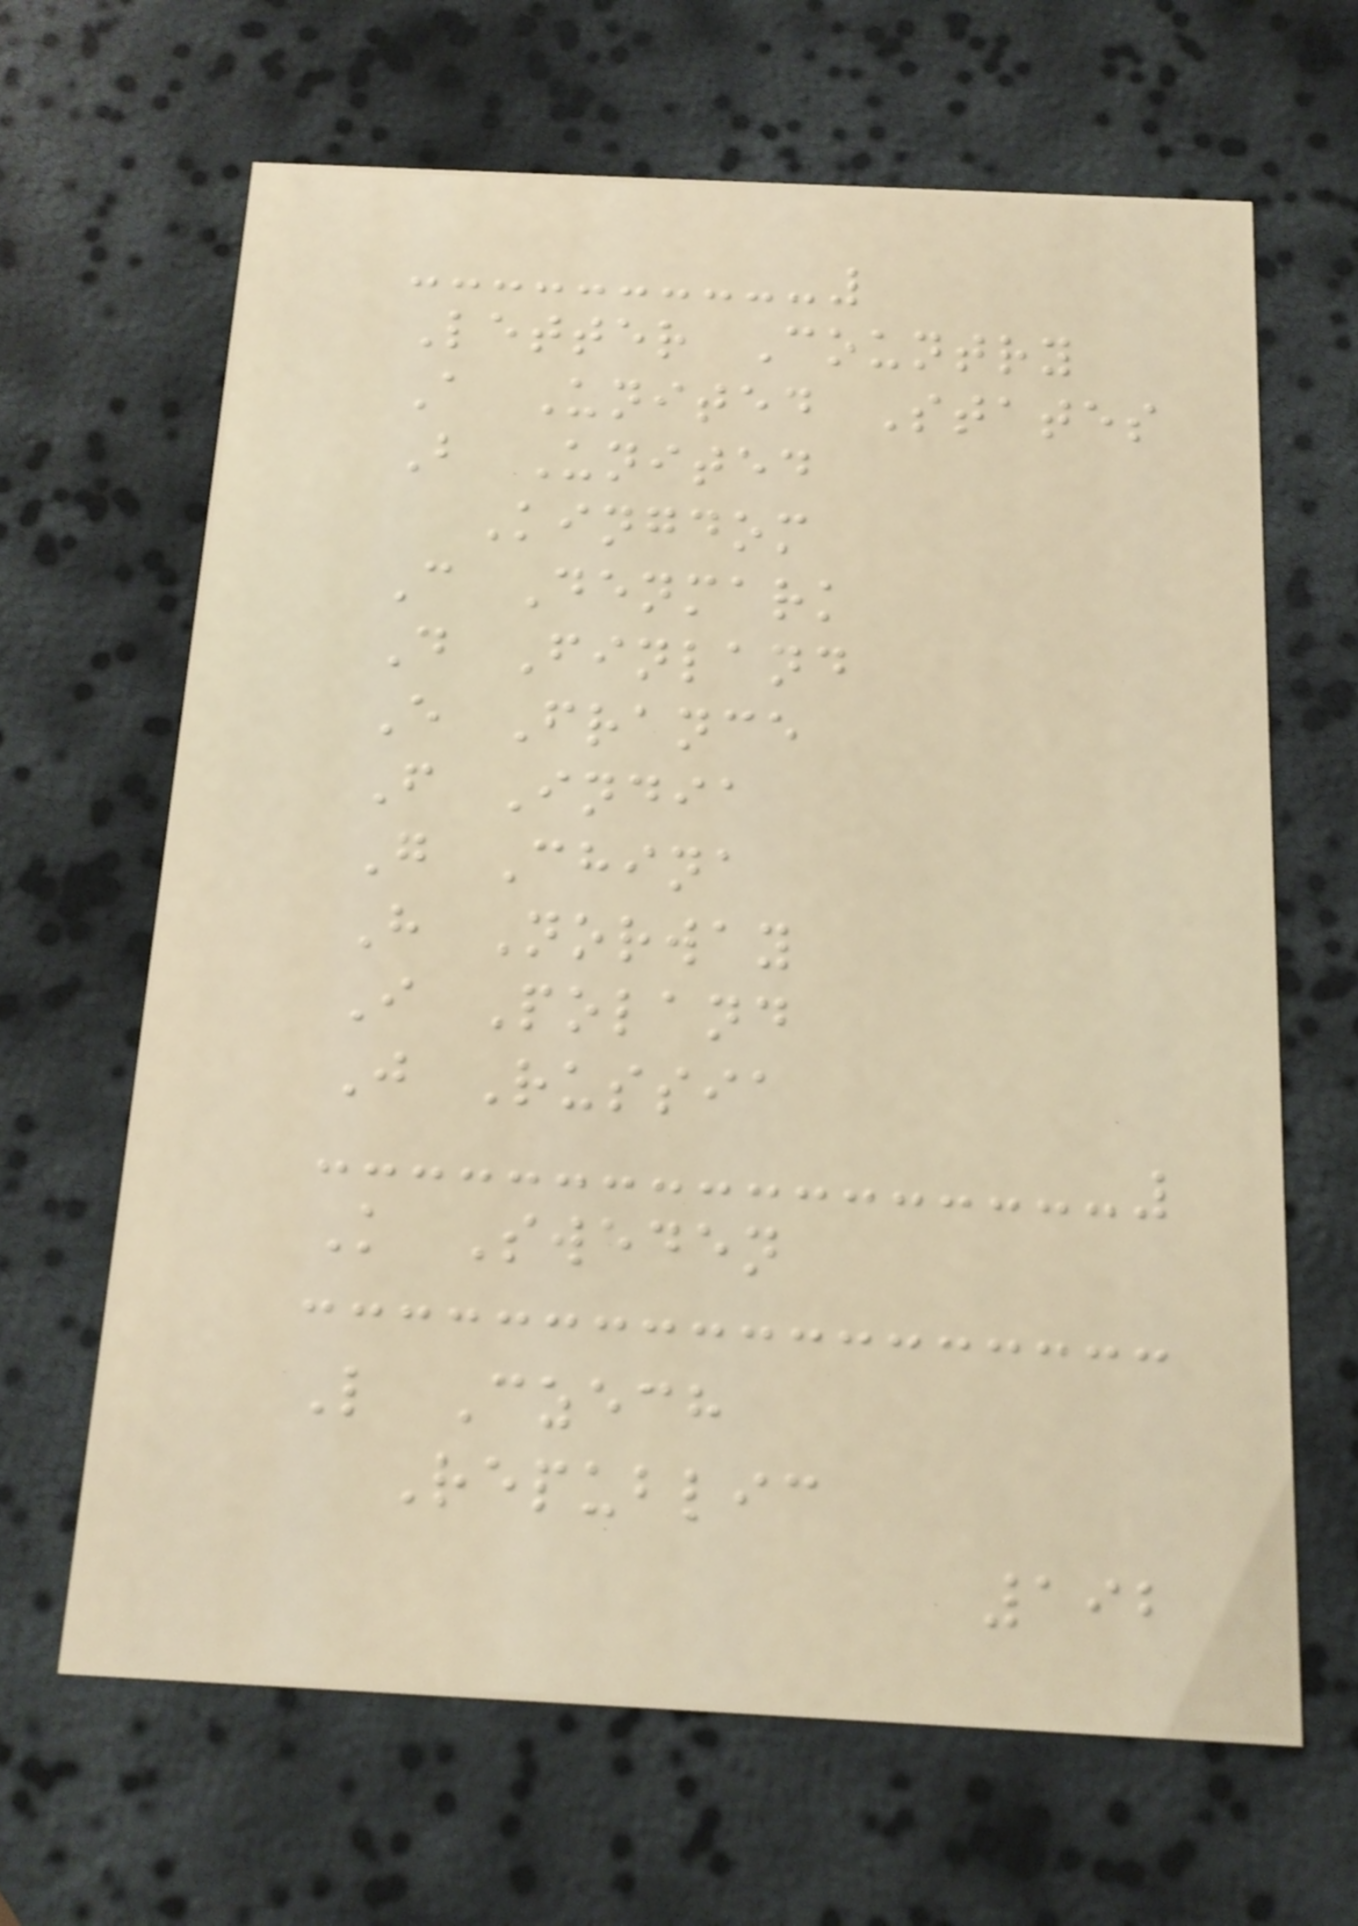Letter Country
A United States
B United
Kingdom
C Denmark
D Finland
E France
F India
G China
H Norway
I Poland
J Russia
K Sweden
L Czech
Republic
192
